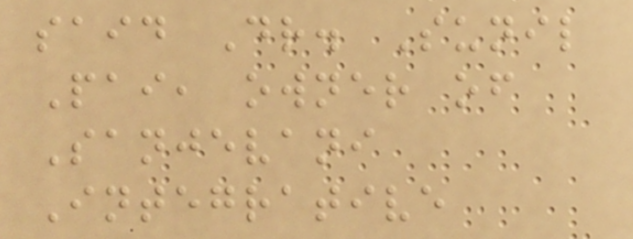said Dr. Sunil
Pai, owner of
Sanjevani
Integrative
